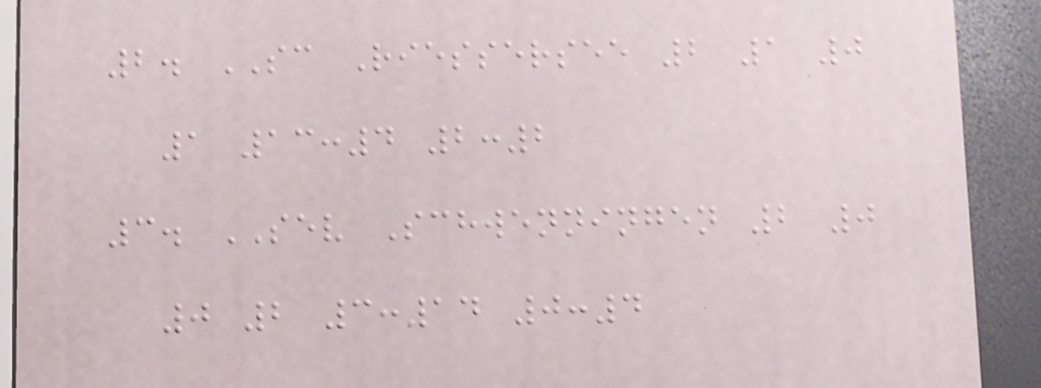2. SC Riessersee 2 1 0
1 13:4 2:2
3. SEV Schwenningen 2 0
0 2 3:14 0:4
